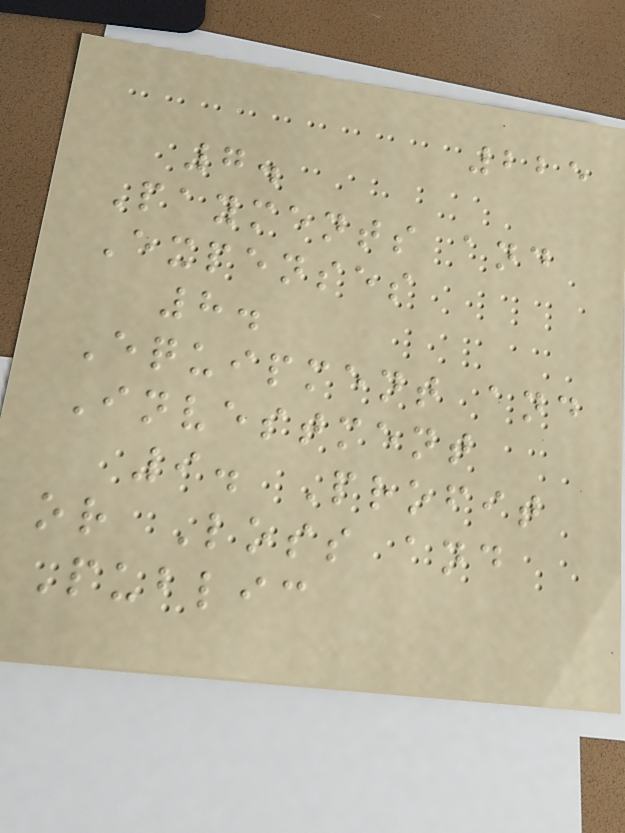225
7.
Payments and
Expenses
8.
Equipment and
Investment
9. Profit
or Loss and
Public
